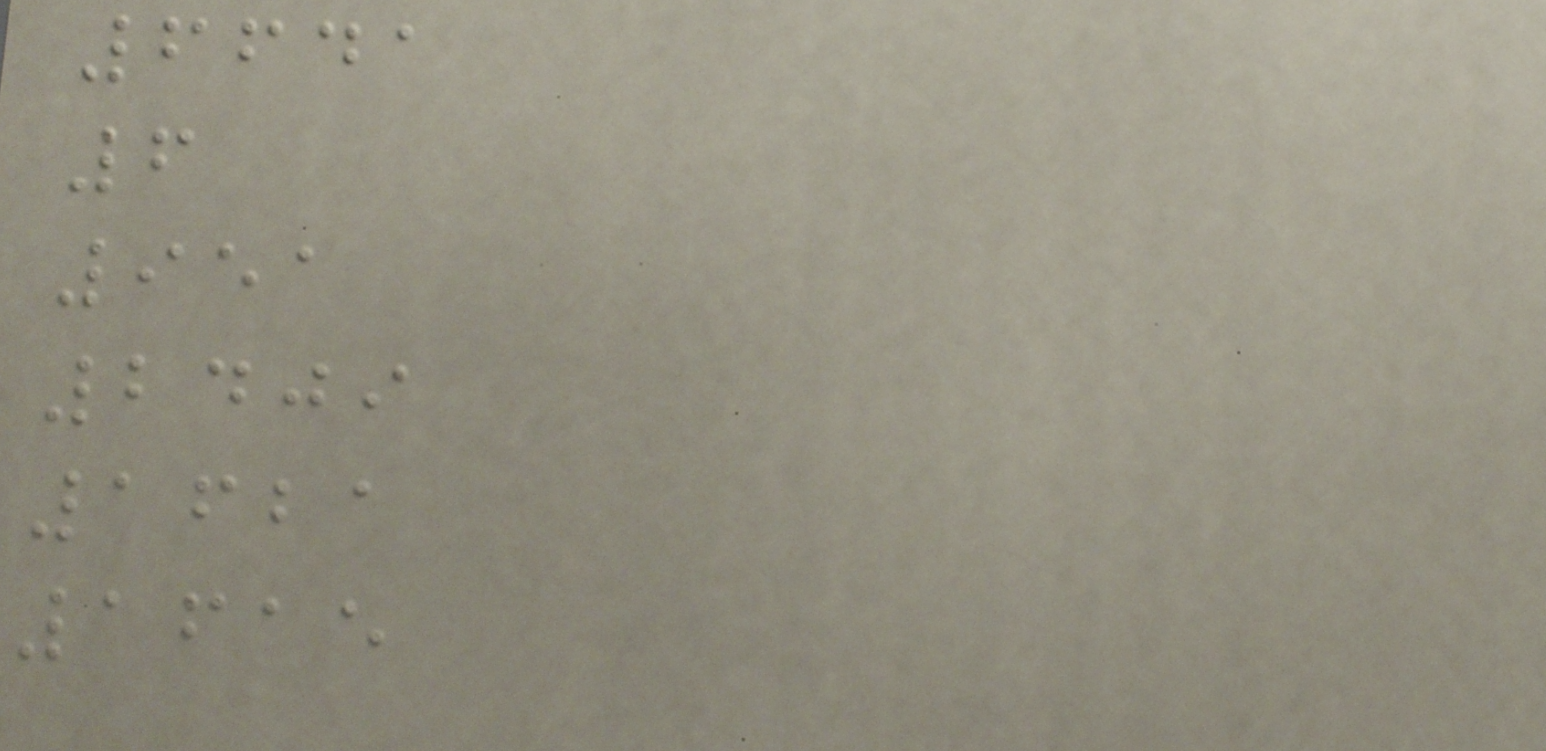6641
6
951
2409
1621
1615
